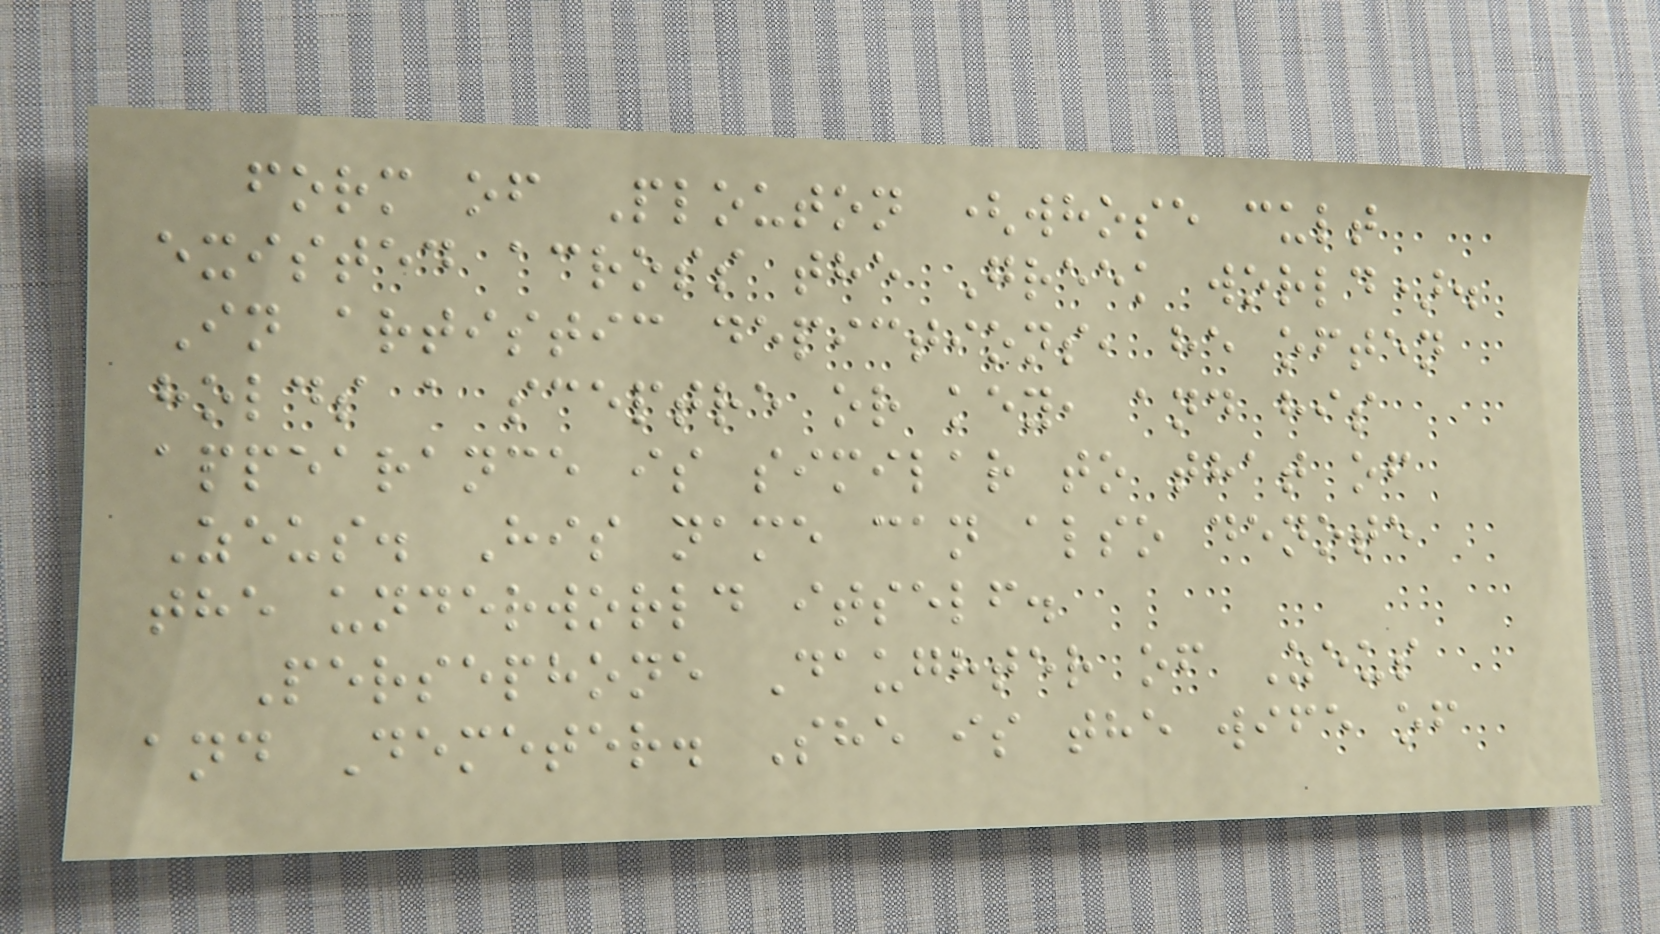form of Plouton (whose cult
existed across the Greek world).
In artistic depictions, he often
holds a sceptre or key, and his
appearance is similar to that of
Zeus. His name can also denote
the underworld itself.
Persephone Daughter of Zeus
and Demeter. She is the wife of
